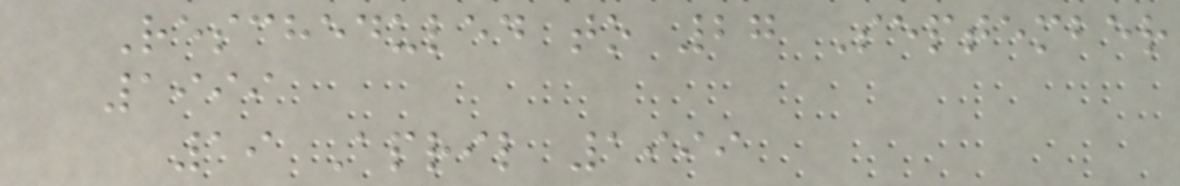Rescheduled to 27 September
1999
19 April 1999
